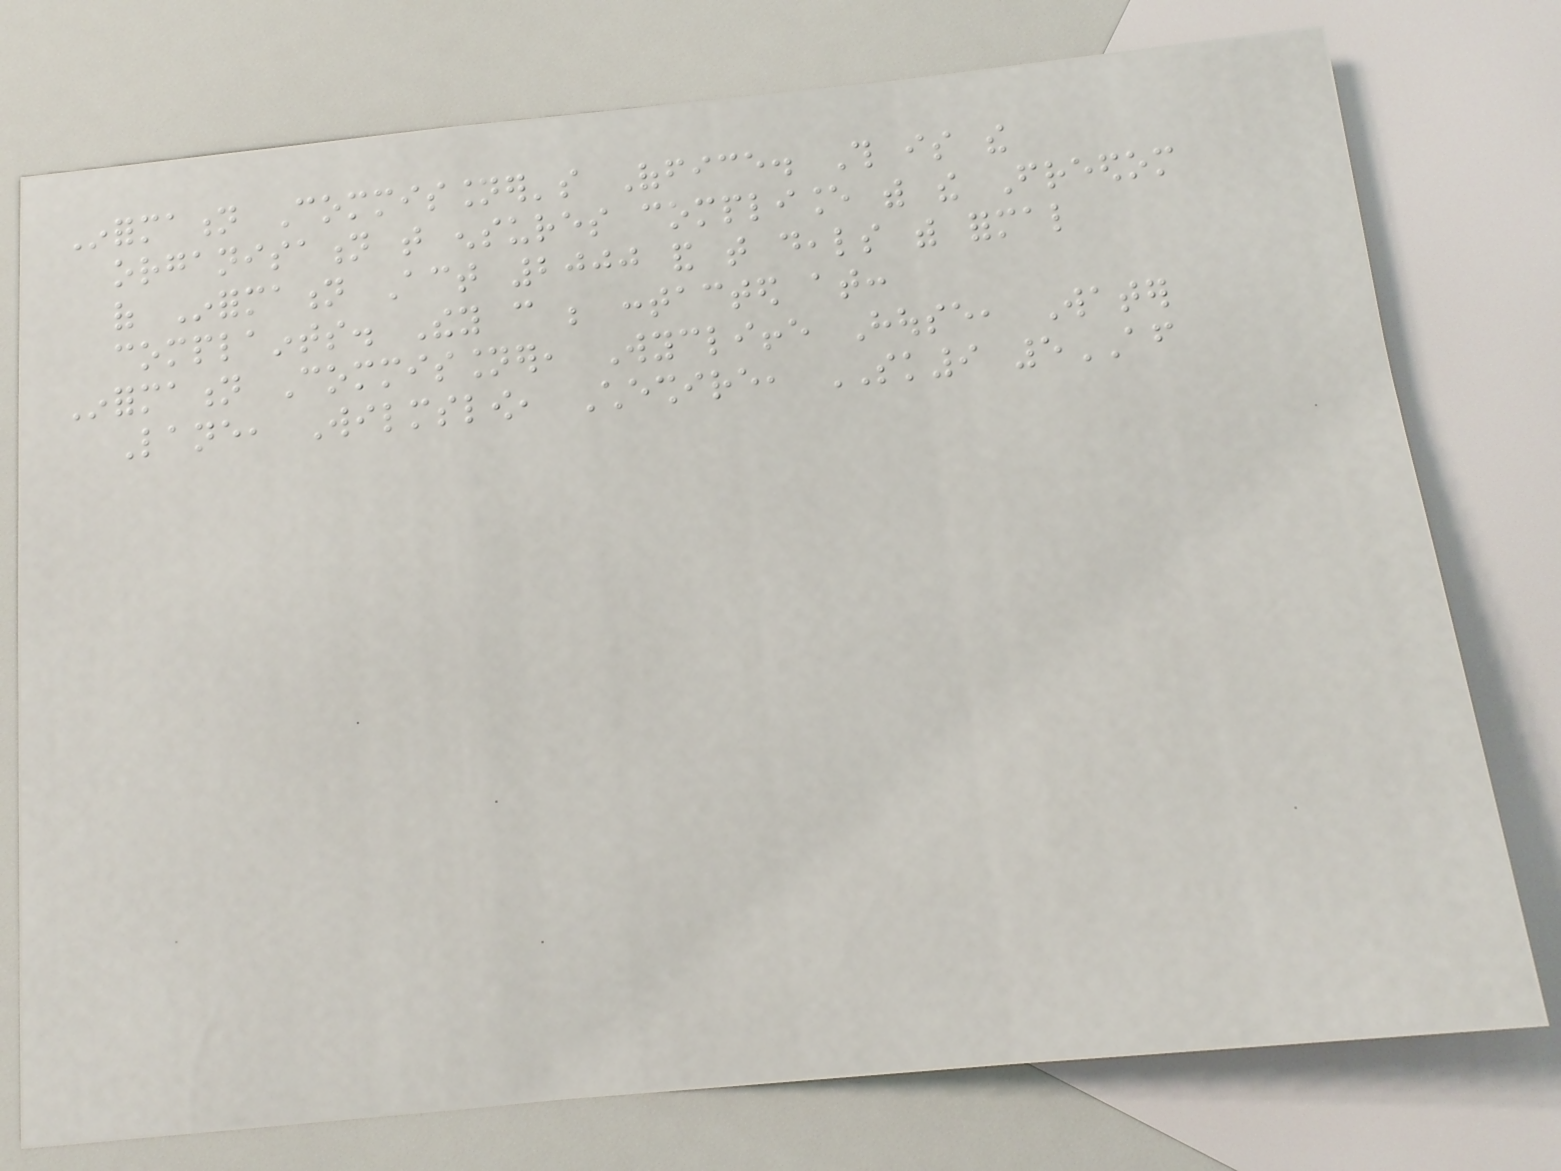Information Commissioner's Office. This is the
organisation that ensures compliance with the Freedom
of Information Act 2000 and that deals with formal
complaints. They can be contacted at:
Information Commissioner, Wycliffe House, Water
Lane, Wilmslow, Cheshire, SK9 5AF
